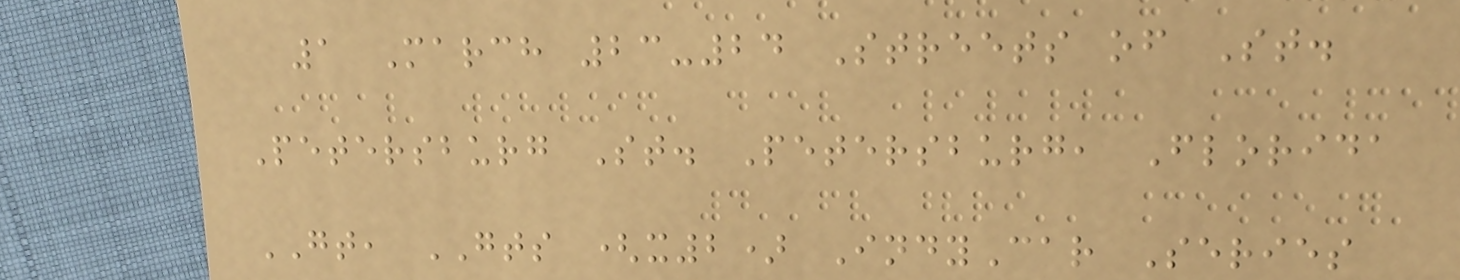1 March 23-24 Streets of St.
Petersburg St. Petersburg, Florida
GT, GTS (x2) IndyCar Series
